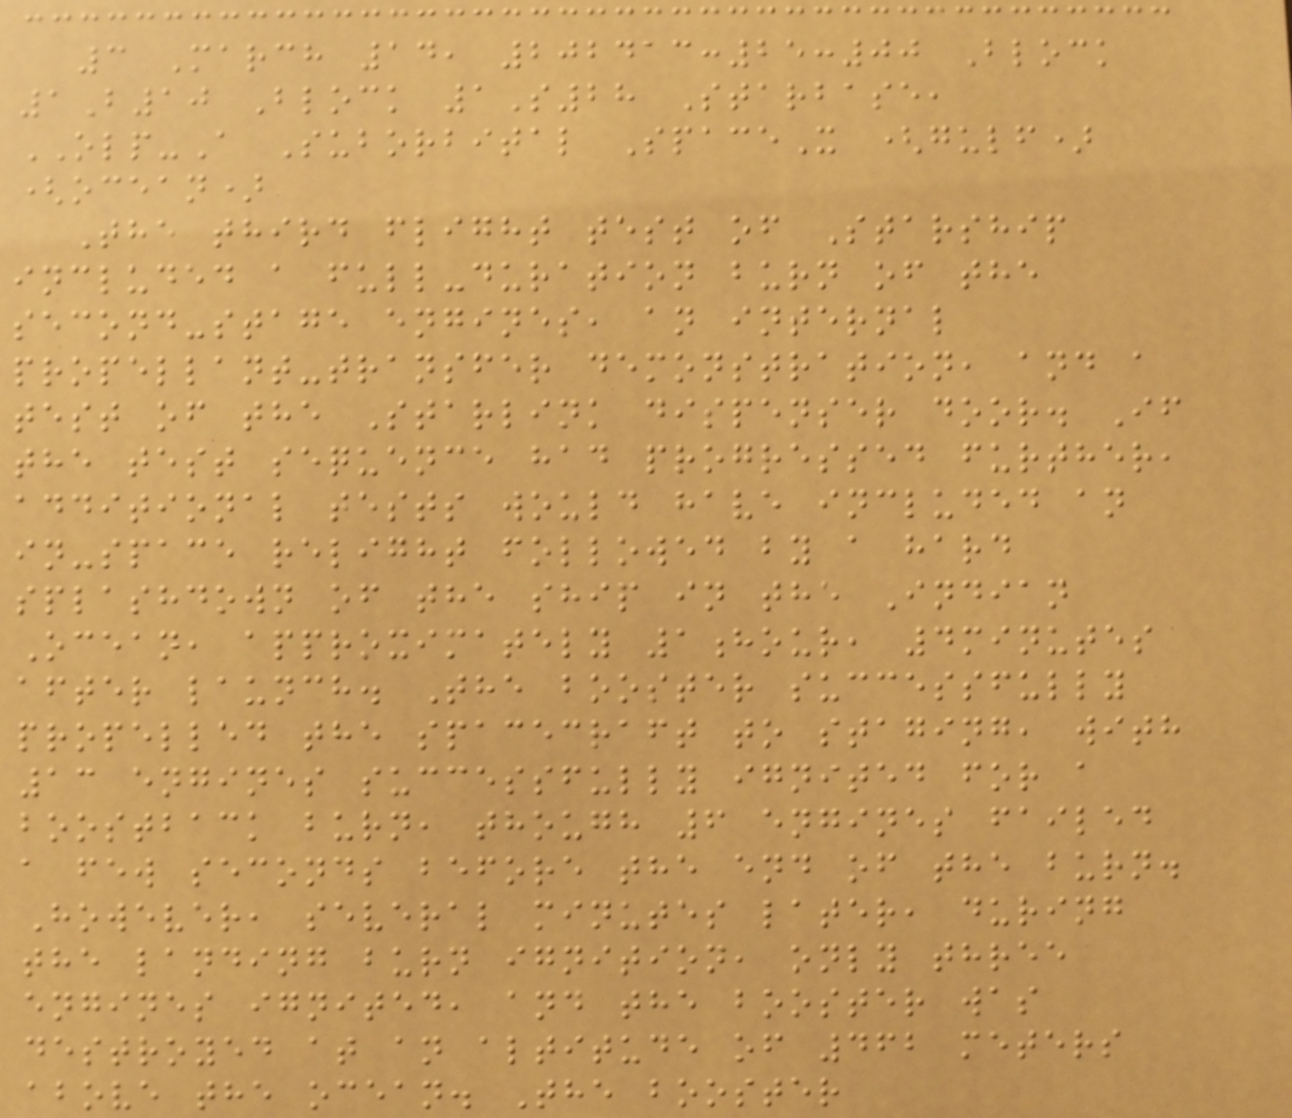3 March 14, 202413:25:00 Block
1B10 Block 1S28 Starbase,
OLP-A Suborbital SpaceX (gulf)
(ocean)
The third flight test of Starship
included a full-duration burn of the
second-stage engines, an internal
propellant-transfer demonstration, and a
test of the Starlink dispenser door. If
the test sequence had progressed further,
additional tests would have included an
in-space relight followed by a hard
splashdown of the ship in the Indian
Ocean, approximately 1hour, 4minutes
after launch. The booster successfully
propelled the spacecraft to staging, with
13 engines successfully ignited for a
boostback burn, though 6 engines failed
a few seconds before the end of the burn.
However, several minutes later, during
the landing burn ignition, only three
engines ignited, and the booster was
destroyed at an altitude of 462 meters
above the ocean. The booster
